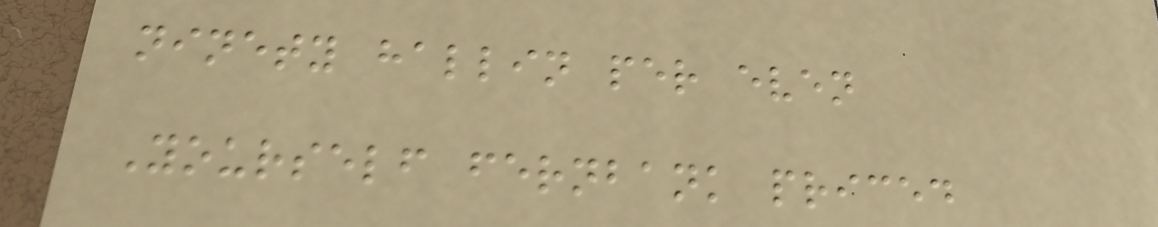ninety hallin per even
Yourself fernbank priced
